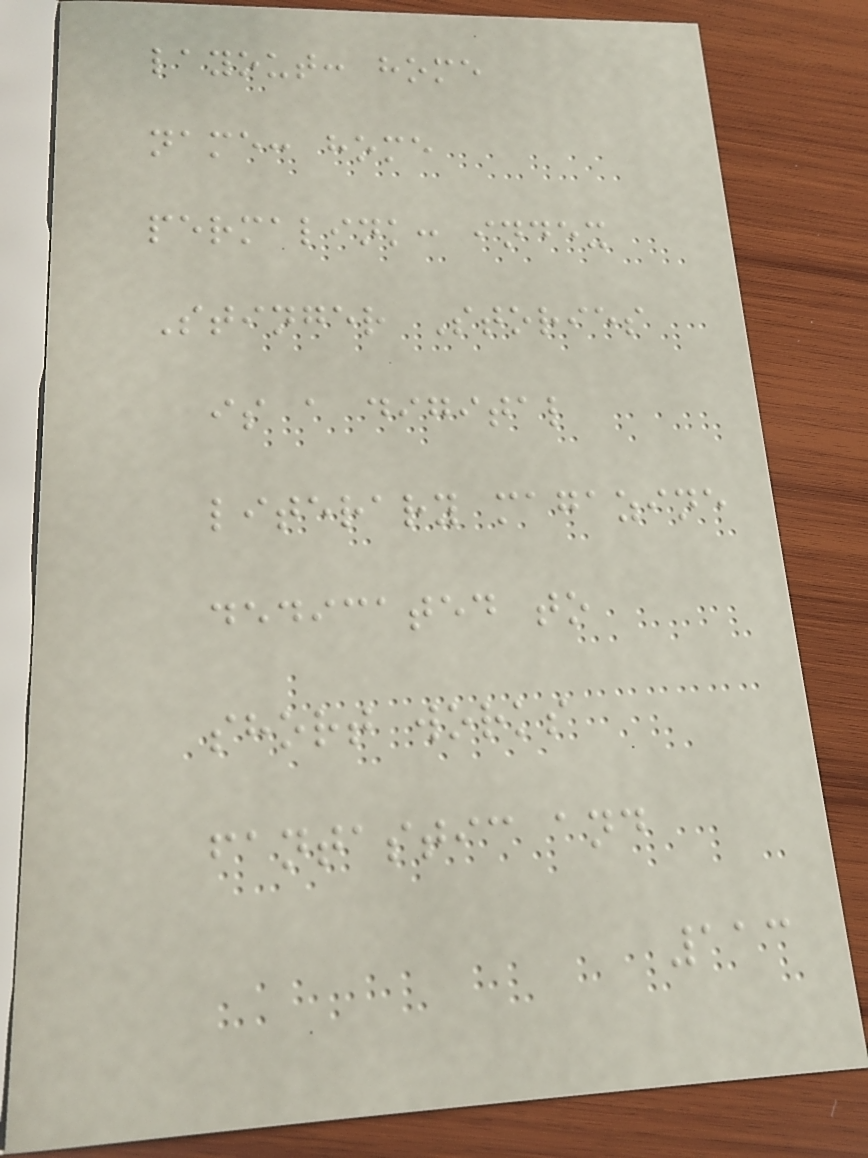layout: home
name: home
permalink: index
Stinger Stories
is a digital
literary magazine
dedicated to
short works
fantastic and
113
